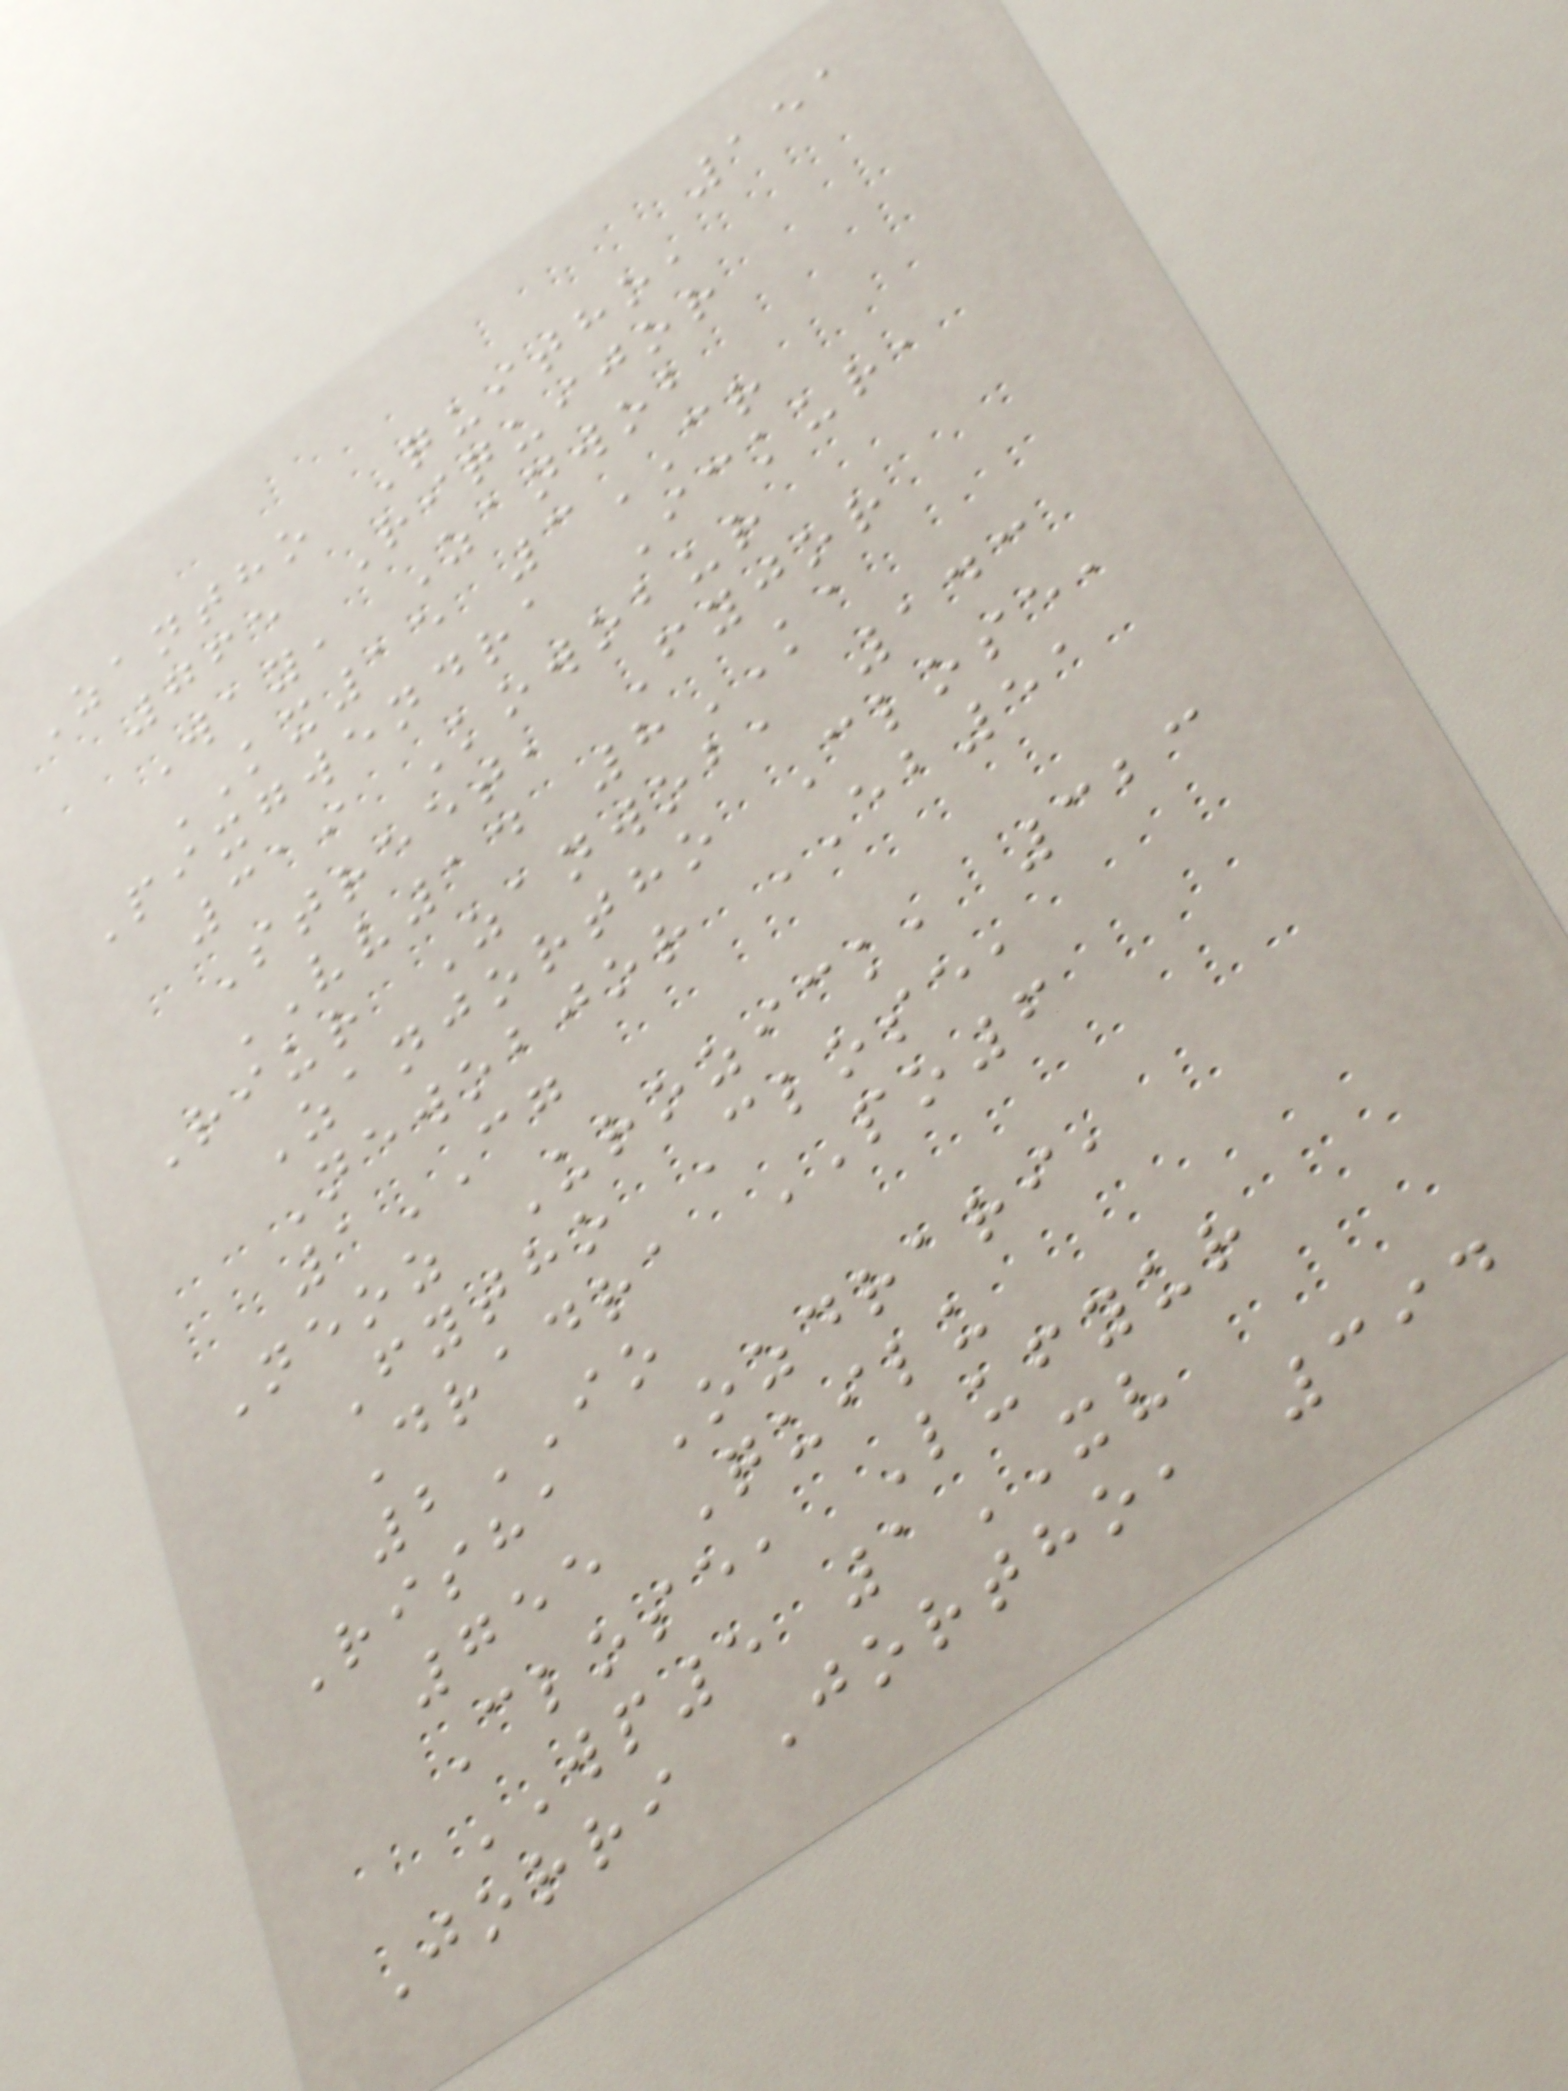151
Zantho Quitho,
765 Riquijor
Way, Zanwob
KX15 3CR
Pixgwendra Ickur,
319 Kowobur
Street, Fyjor
VV14 8KA
Riur Zanwob, 143
Zanjortho Close,
Newobjor EB51
1CG
Neoz Urozick, 323
Fytho Close,
Dradra PO6
2IO
Risha Ozdrari,
755 Quilu
Close, Lufyur
WP5 1XV
Jorri Jortho, 394
